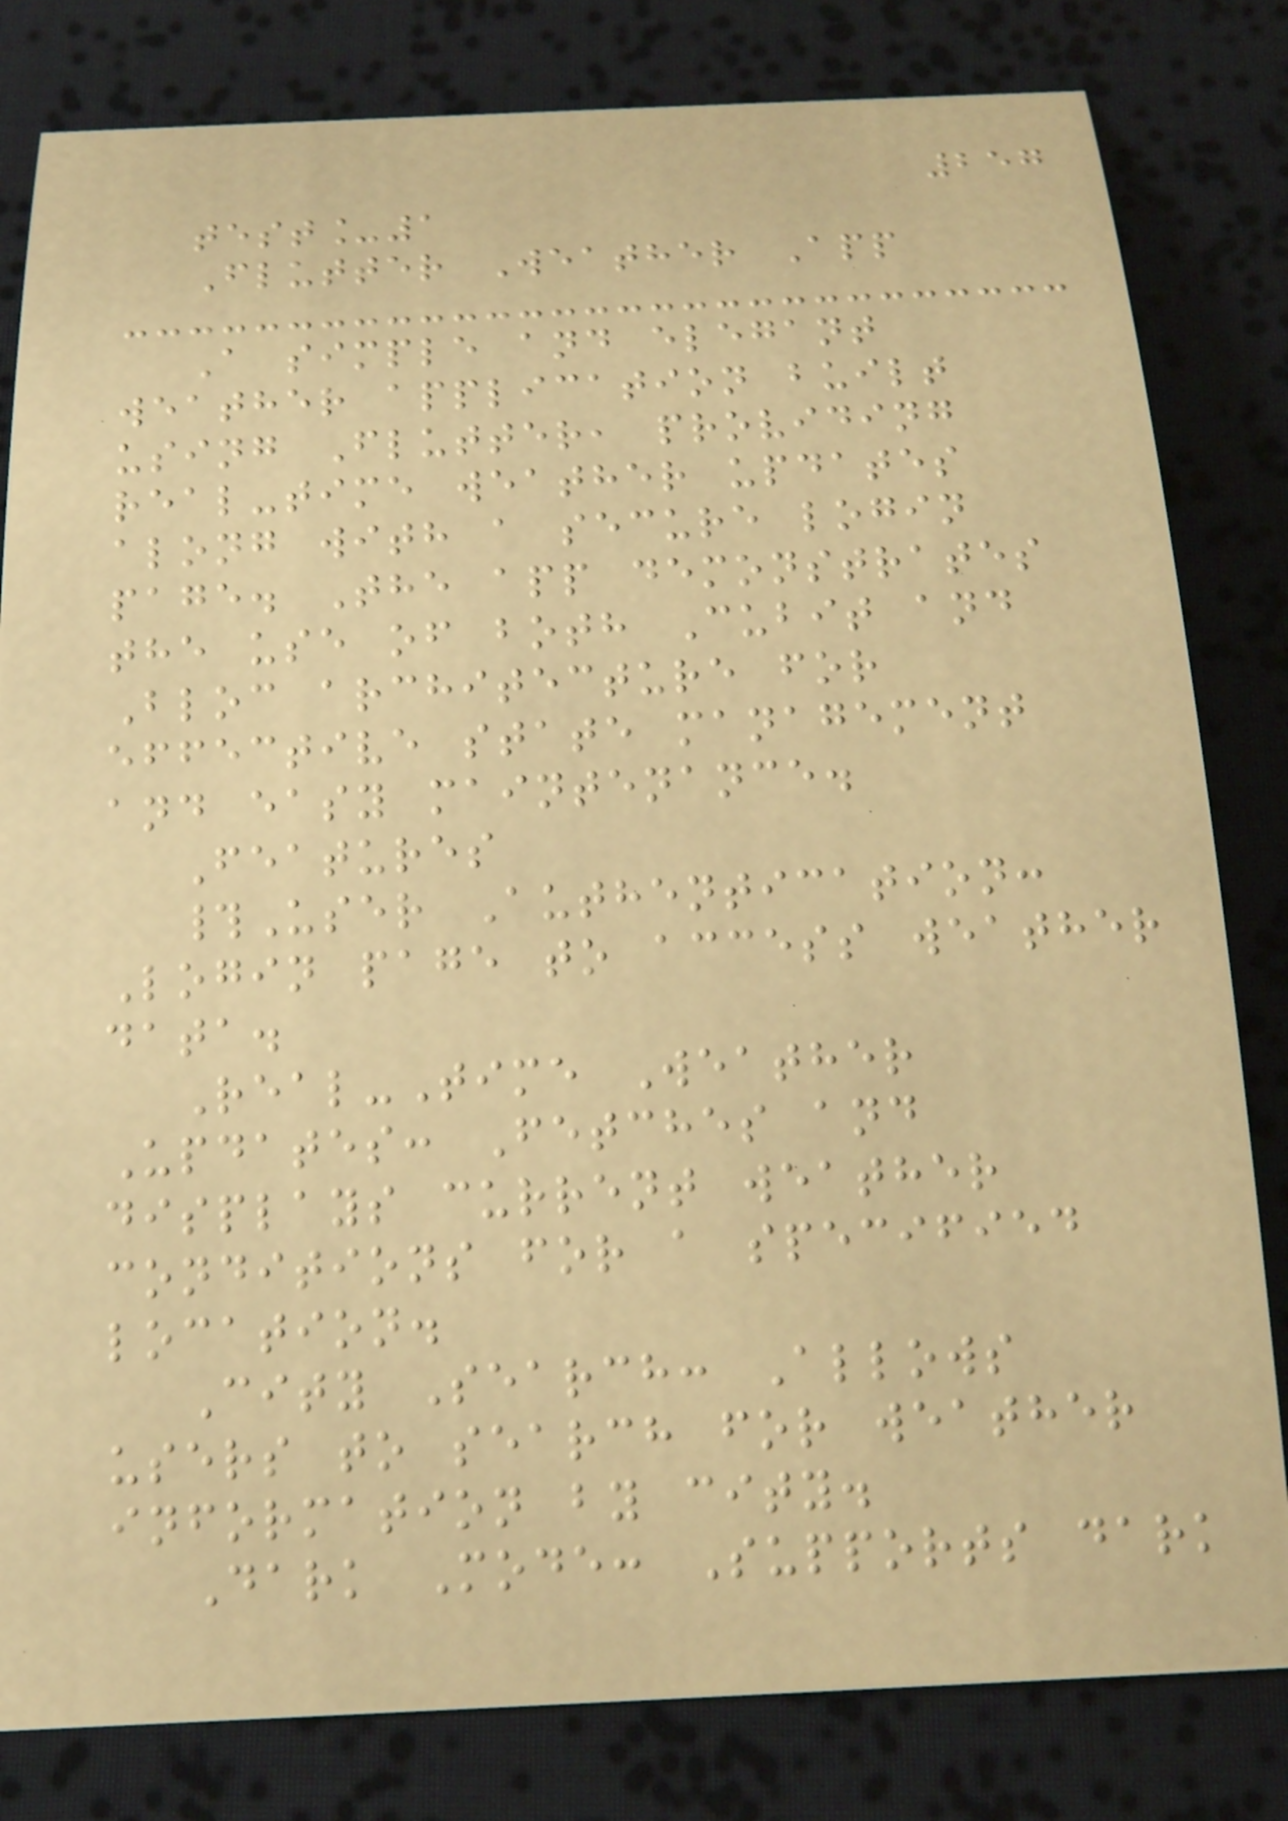257
test_1
Flutter Weather App
A simple and elegant
weather application built
using Flutter, providing
real-time weather updates
along with a secure login
page. The app demonstrates
the use of both Cubit and
Bloc architecture for
effective state management
and easy maintenance.
Features
#User Authentication:
Login page to access weather
data.
Real-Time Weather
Updates: Fetches and
displays current weather
conditions for a specified
location.
City Search: Allows
users to search for weather
information by city.
Dark Mode: Supports dark
